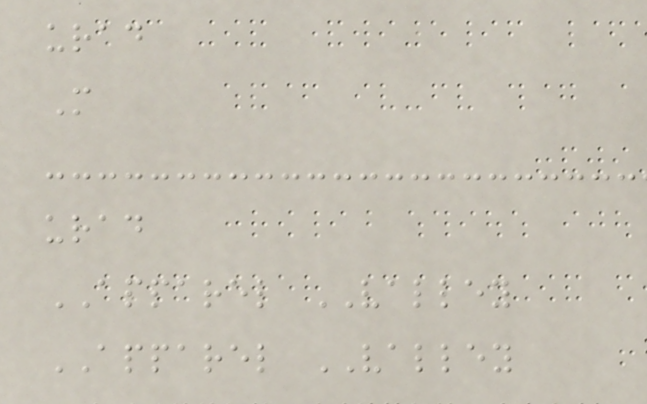urad
M
urad
APPAREL VALLEY
APPAREL VALLEY
